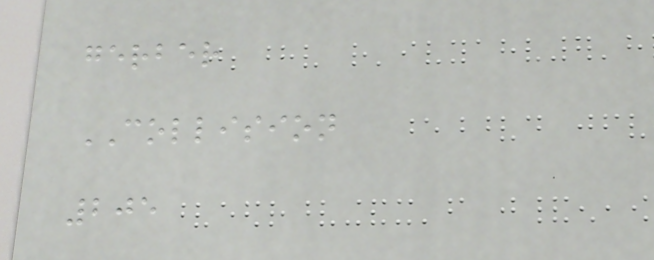gerber
COLLISION
205
